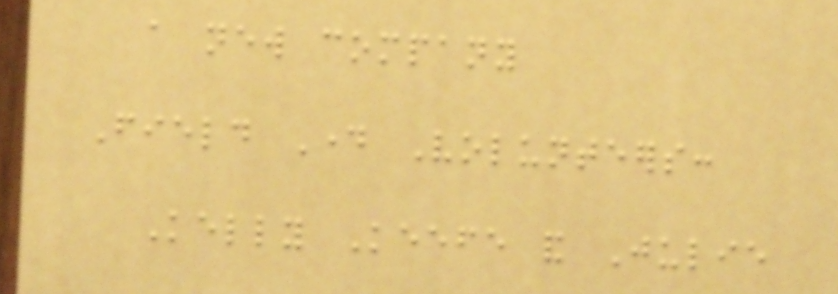a new company
Field Day Volunteers:
Kelly Keefe and Julie
